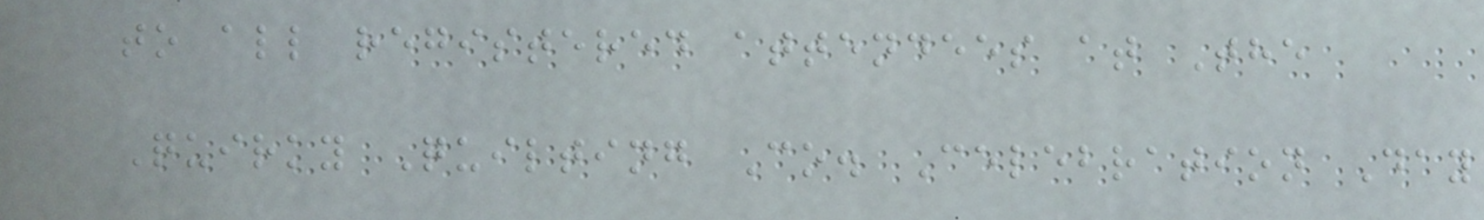to all registered attendees at The
Quirky Quilting Co. Celebration Day
